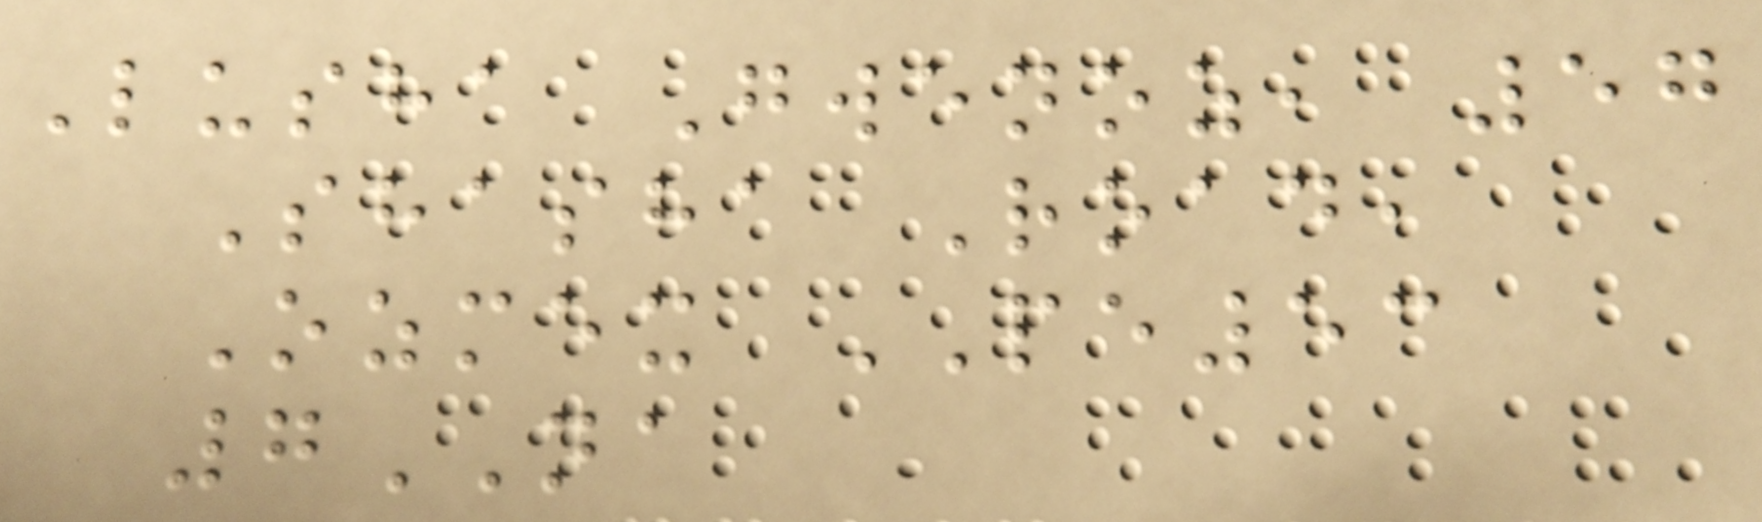Lusha Gwenoz, 57
Shasha Road,
Ozmex PE53
7NA
